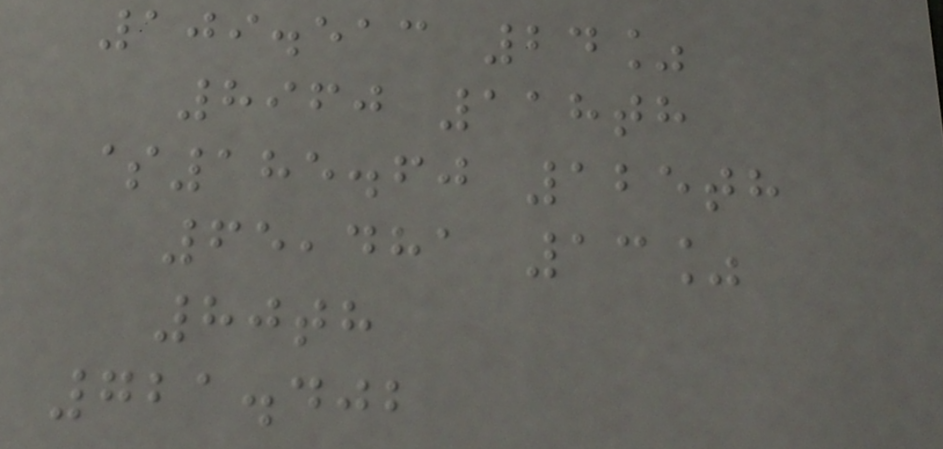109.513 24%
8960 118th
$185.60 125th
65,481 13%
80th
721.402
